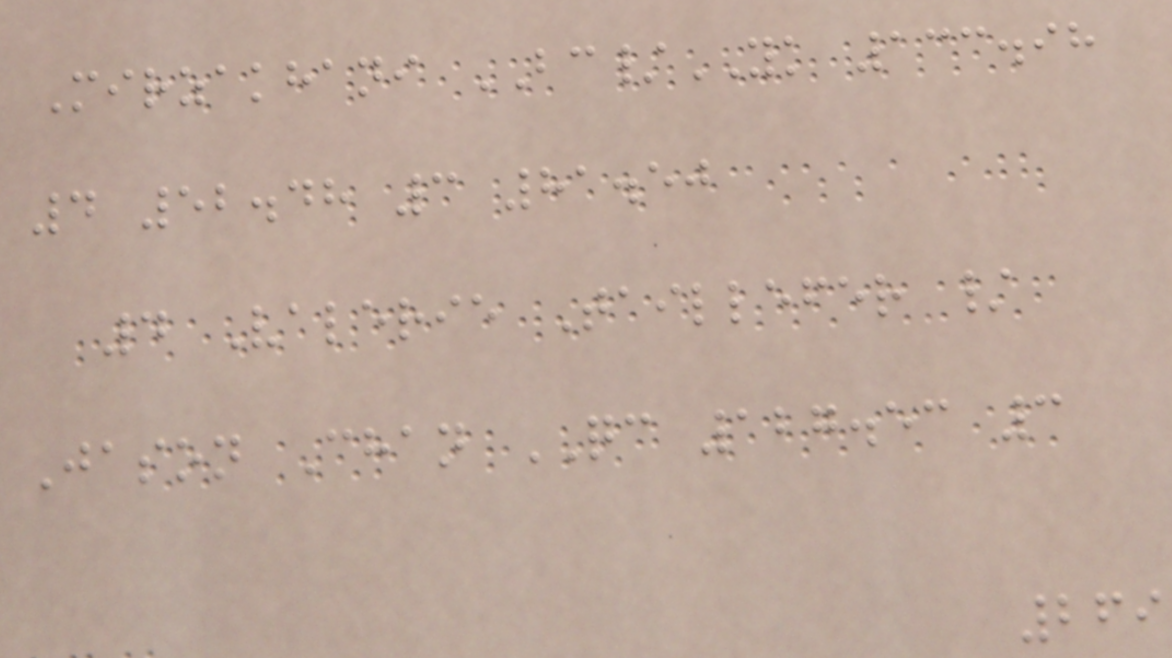Mirzakhani BC/YK 133.98
4 52.48 3 81.50
4 Valerie Taillefer /
Jason Chan QC 127.53 3
269
